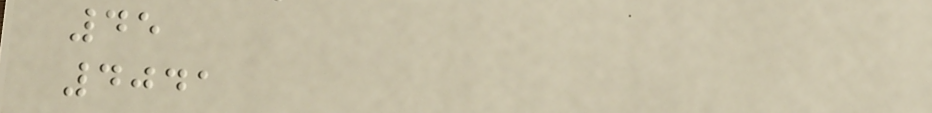45
4041
